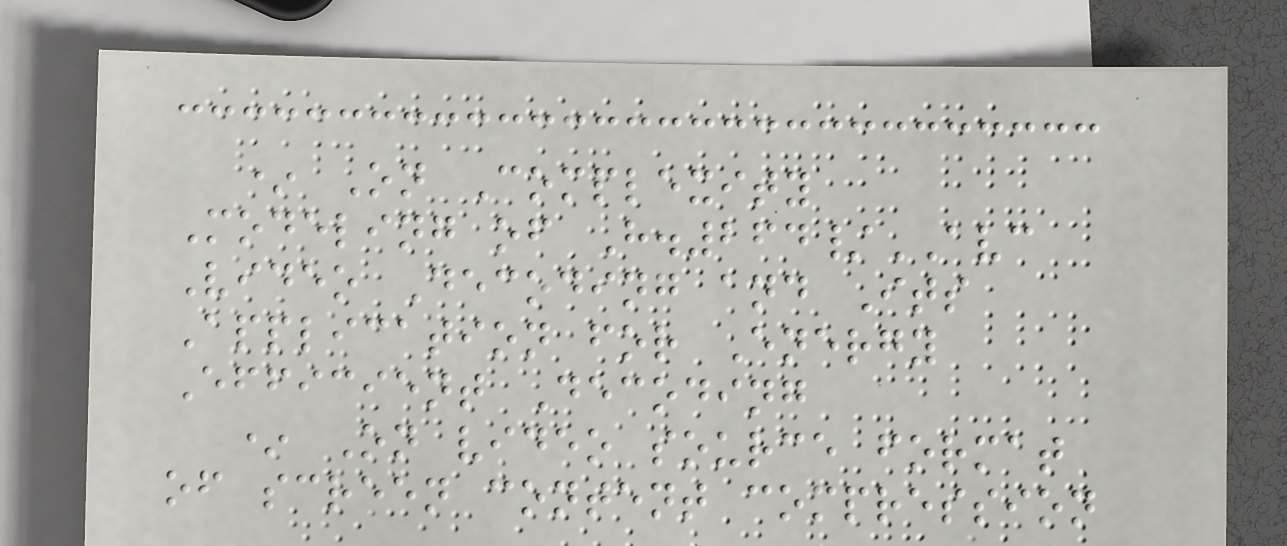* On Complexity
Modeling of H.264/AVC
Video Decoding and Its
Application for Energy
Efficient Decoding
* On video source format
of screen content compression
